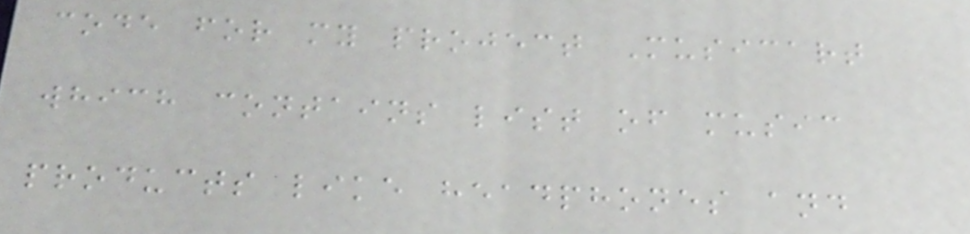code for my project Musicart
which contains list of music
products like headphones and
